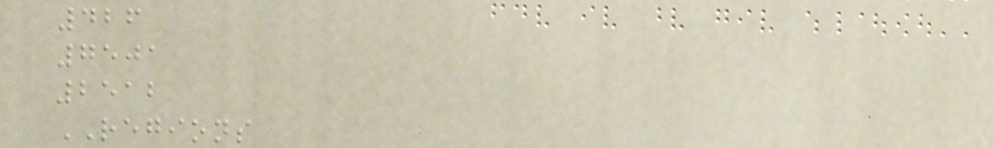426
7501
2512
REGIONS
